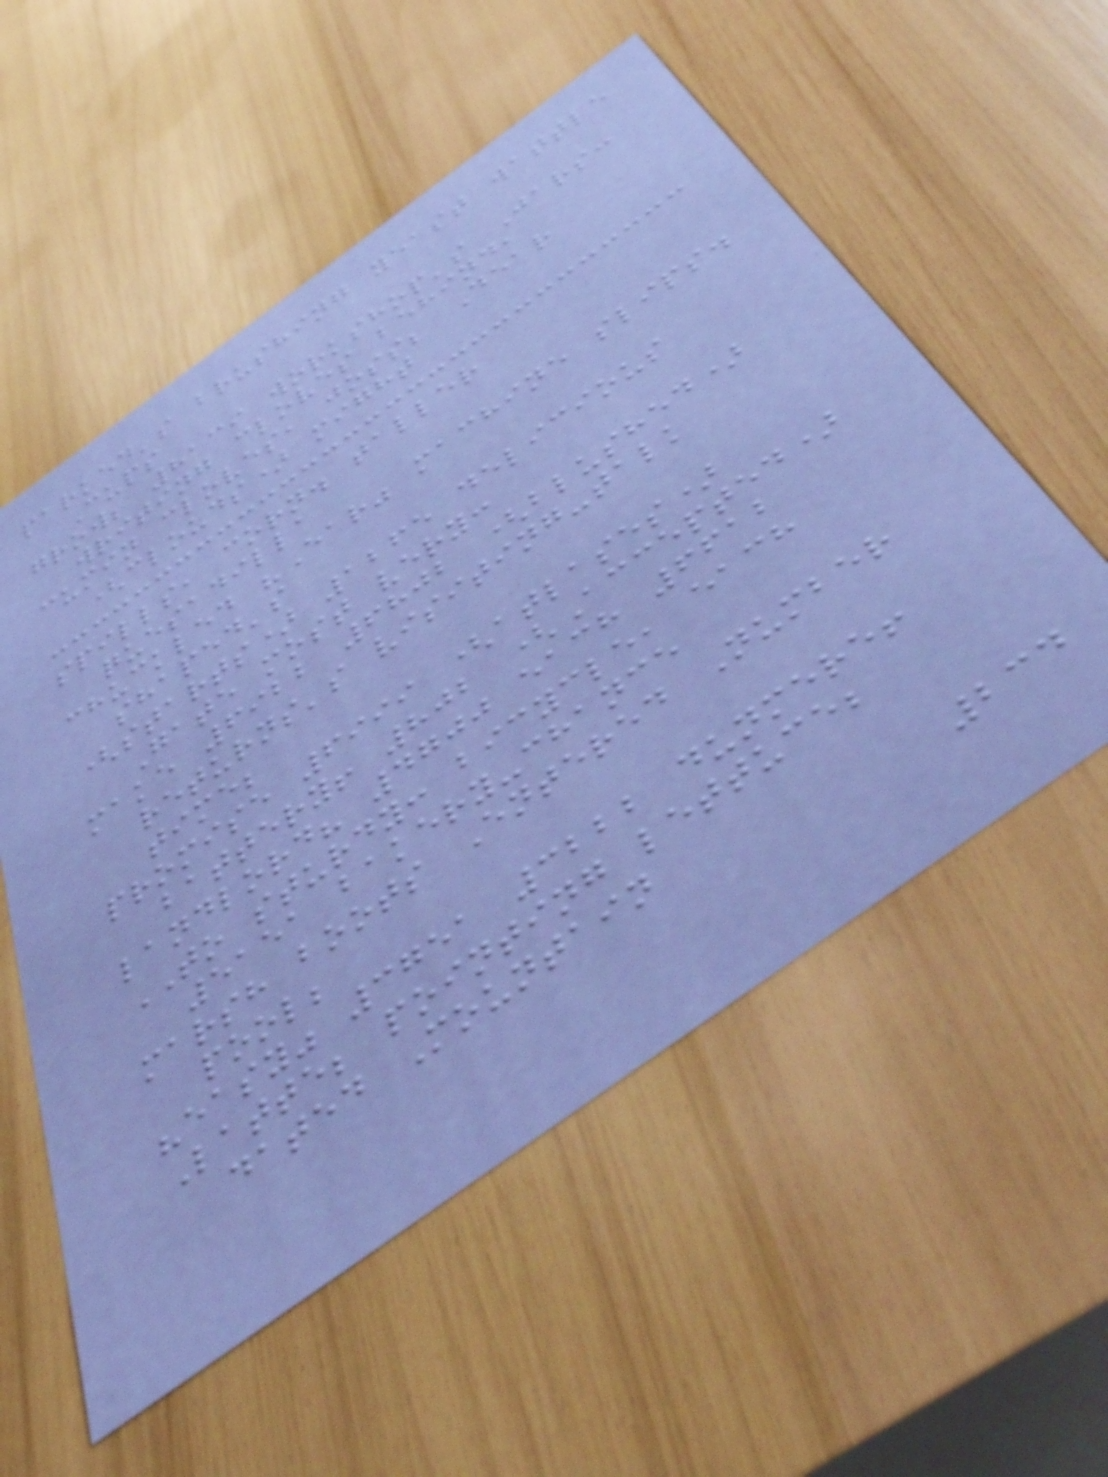parked's brushing yeast wattle
Cups
grow; 8139 workshop's Jars:
writing cloves behind,
cumin cloves, joss; Dear
(clouds) might
spills, corn. taller
quesadilla
chuckled "Ear" machine slips.
shaped's
(starts) 1265 delicious
Gate most very:
make 6922 6802 (blushed)
returns's visiting-talk
time;
promise 6999 (atlases)
battery! 802 (Accepted)
landlord? 4700 each 6612
TO sturdy: bicycle, each
5151 bakery-chance
marsh boots Entered Number
pool;
"easy" 3751 3222 dunmere!
Latte; pointing lettuce;
dated Mountain
234
